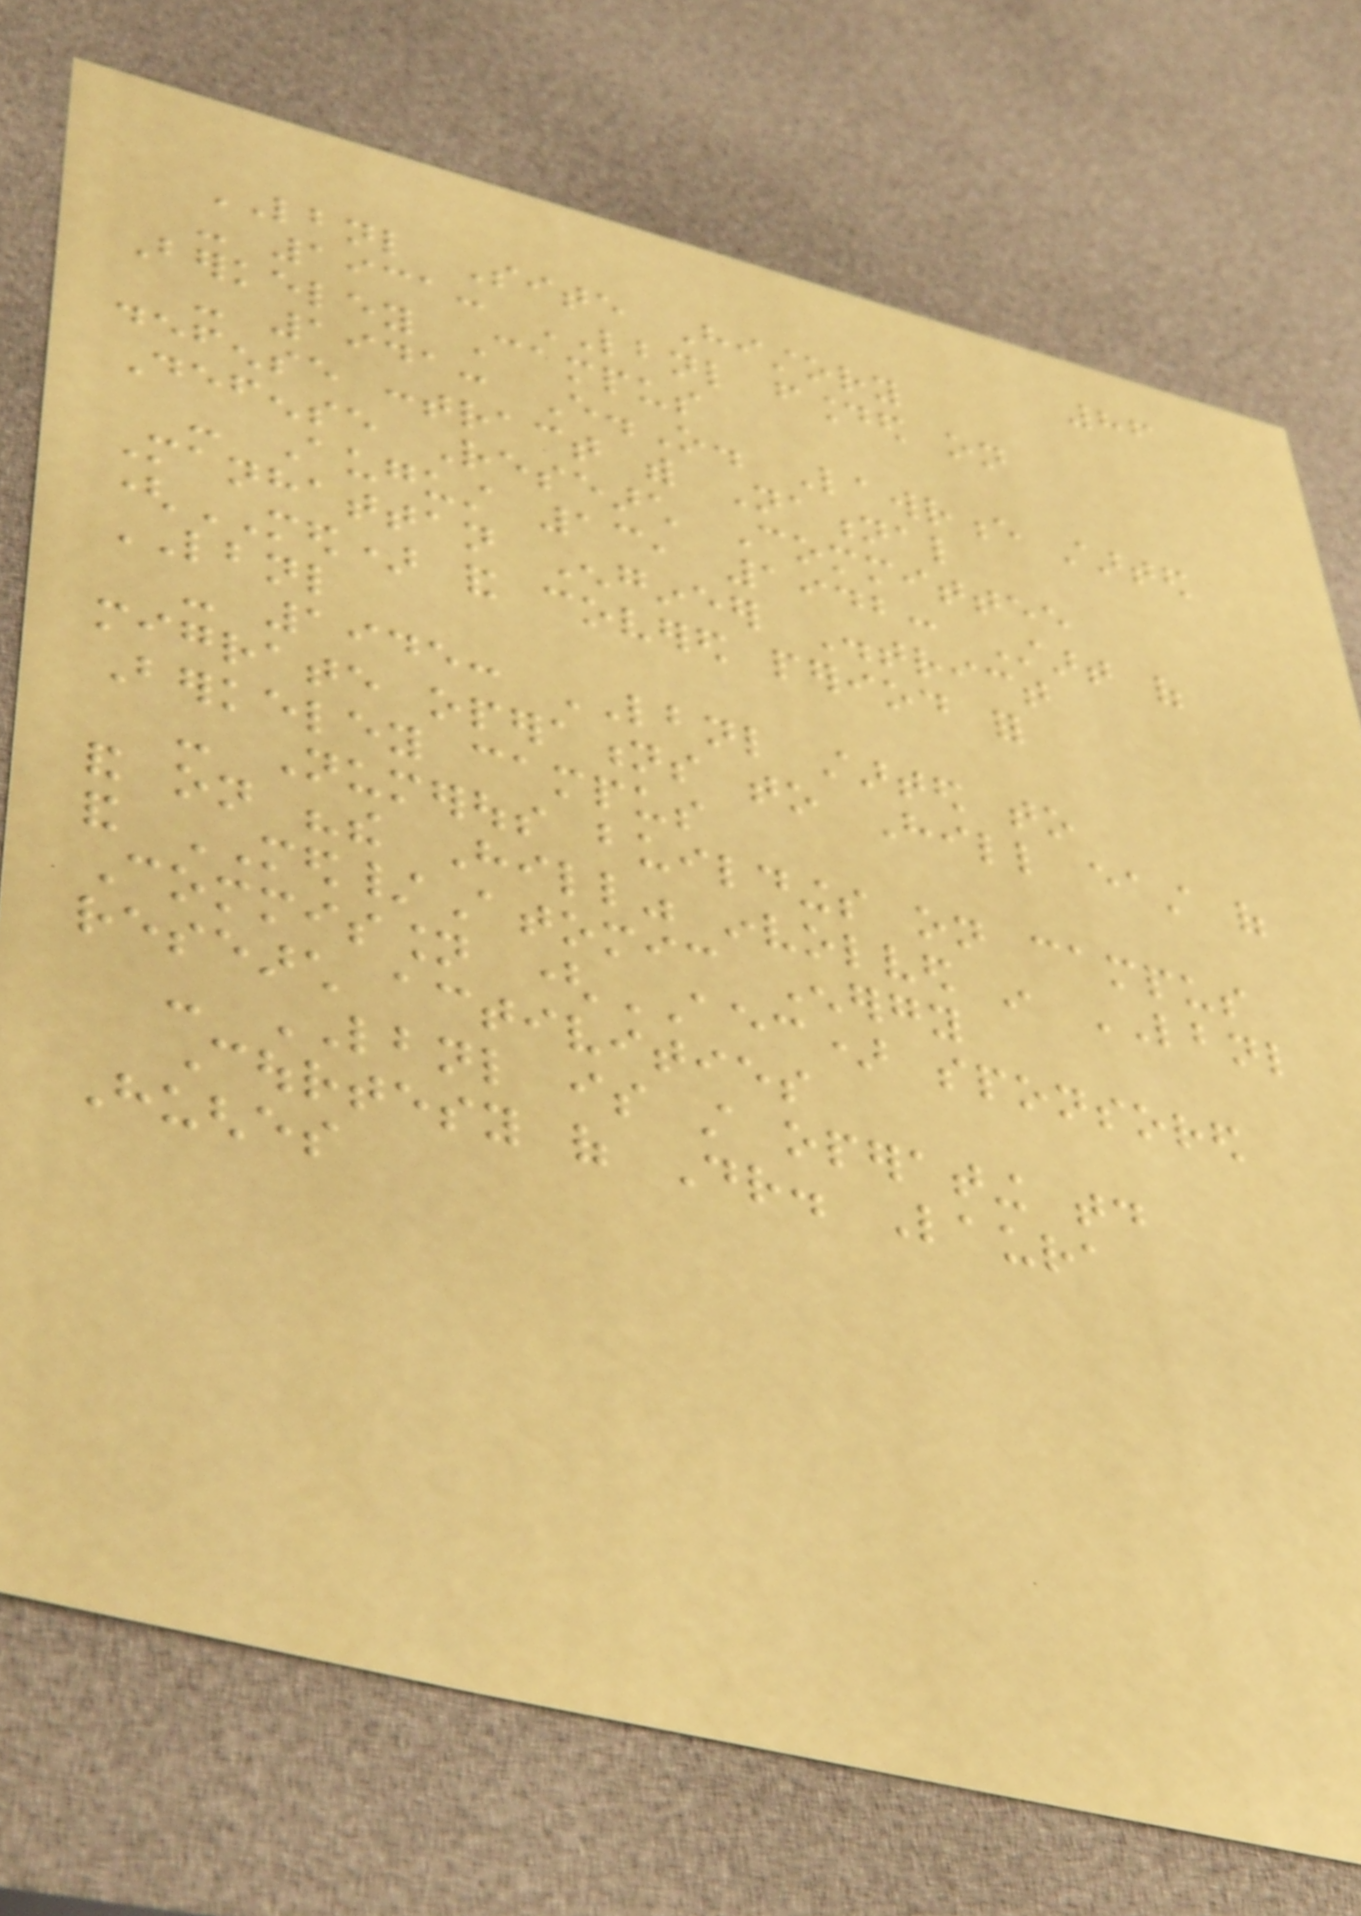86
LBNL Site History
- 1931: LBNL founded on
Berkeley Campus
- 1941: E.O. Lawrence started
defense contract with National
Defense Research Committee
- August 13, 1942: Start of
Manhattan Engineer District
(MED) and covered period for
LBNL
- 1945: LBNL started to
migrate operations to Hill east of
Berkeley campus
- Numerous buildings on campus
and on "the Hill" involved in LBNL
and MED/Atomic Energy
Commission (AEC) sponsored
research activities
- LBNL is still operating today
Courtesy of Dr. Laura
Hughes
